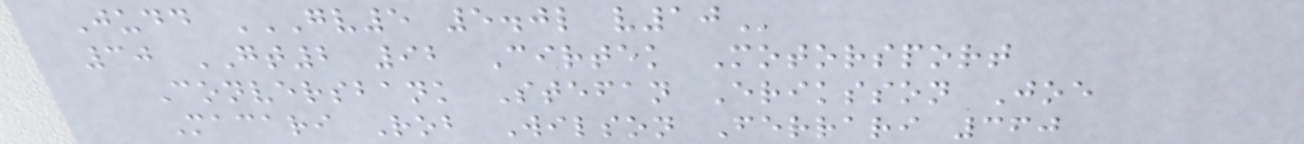Judd GV5 5.0L V10
30 GT2 92 Cirtek Motorsport
Conversbank Stefan Eriksson Joe
Macari Rob Wilson Ferrari 360
